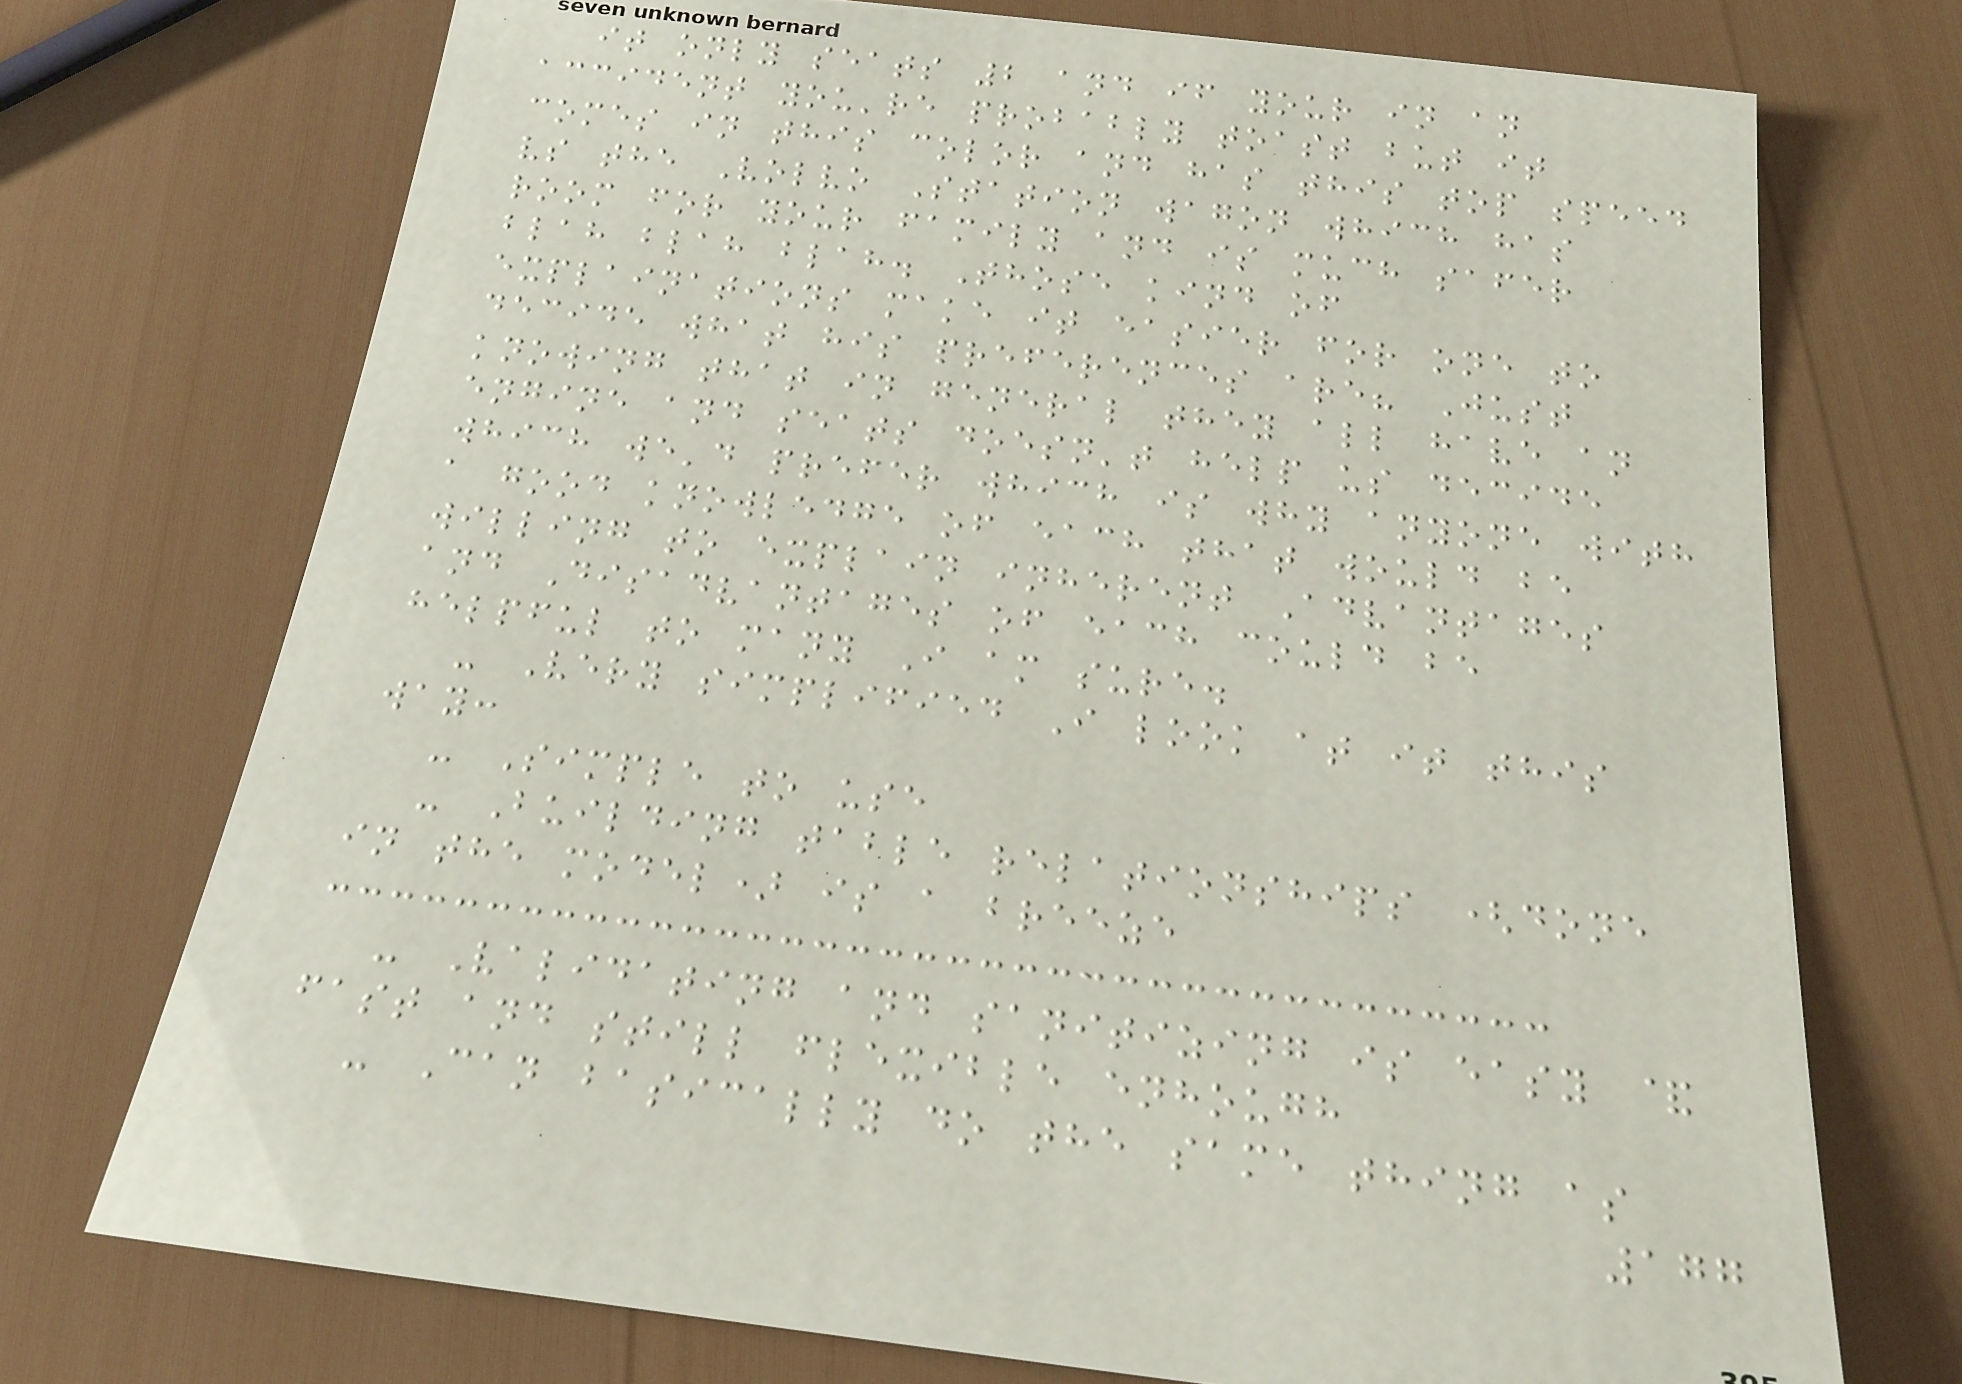it only seats 2 and if your in an
accident you're probably toast but it
comes in this color and has this top speed
vs the Volvo Station wagon which has
room for your family and is much safer
blah blah blah. Those kind of
explainations make it easier for one to
decide what his preferences are? Just
knowing that in general they all have an
engine and seats doesn't help us decide
which we'd prefer which is why anyone with
a good knowledge of each that would be
willing to explain inherent Advantages
and Disadvantages of each could be
helpful to many I am sure.
- Very simplified I look at it this
way:
- Simple to use
- Building table relationships (done
in the model) is a breeze
- Validating and sanitizing is easy &
fast and still flexible enhough
- Can basically do the same thing as
177
